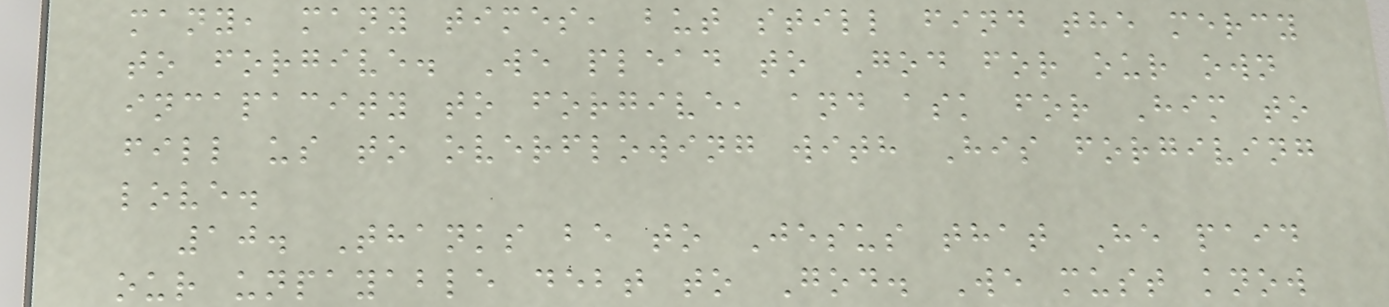many, many times, but still find the mercy
to forgive. We plead to God for our own
incapacity to forgive, and ask for Him to
fill us to overflowing with His forgiving
love.
10. Thanks be to Jesus that He paid
our unpayable debt to God. We must know
